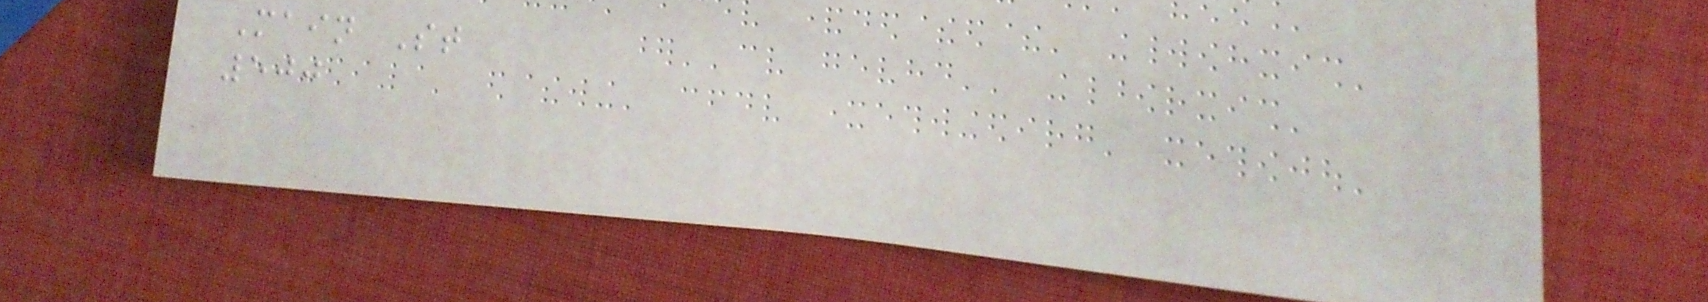Main St
500
